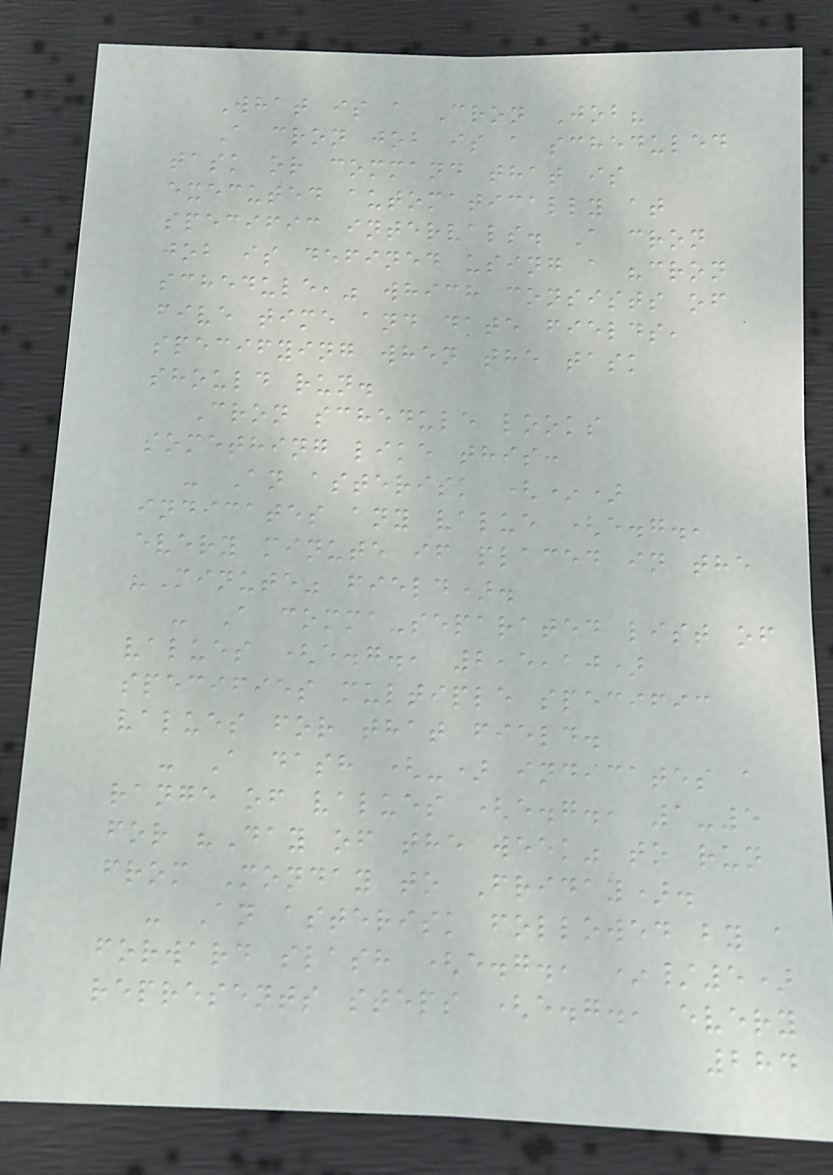What is a Cron Job?
A cron job is a scheduled
task or command that is
executed automatically at
specific intervals. A cron
job is defined using a "cron
schedule," which consists of
five time and date fields,
specifying when the task
should run.
Cron schedule looks
something like this:
- An asterisk (*)
indicates any value (e.g.,
every minute if placed in the
"Minute" field).
- A comma-separated list of
values (e.g., 2,5,10)
specifies multiple specific
values for that field.
- A dash (-) indicates a
range of values (e.g., 1-5
for "Day of the week" to run
from Monday to Friday).
- An asterisk followed by a
forward slash (e.g., */5)
represents steps (e.g., every
284
